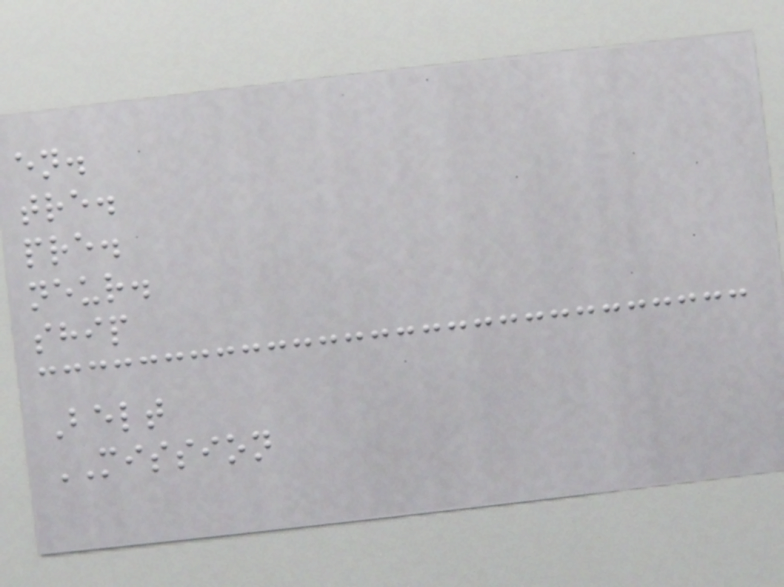en.
tre.
pre.
neur.
ship
Belt
MISSION
